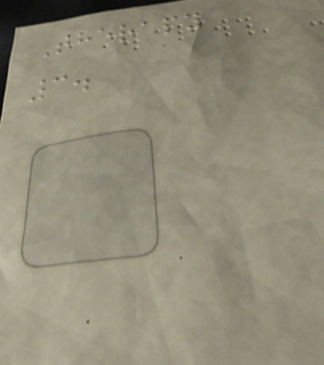Therapy
3.
